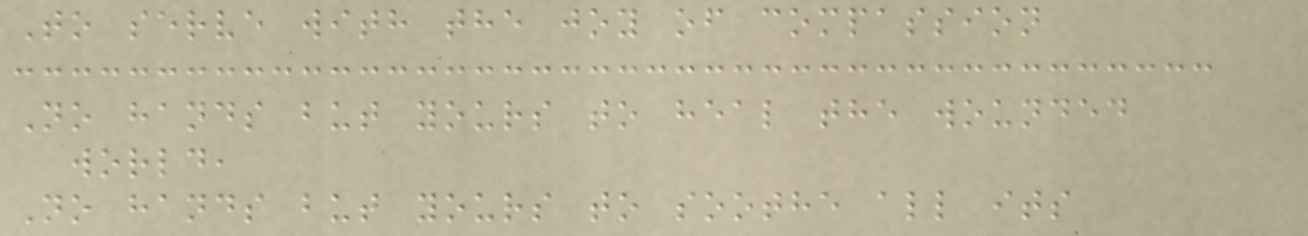To serve with the joy of compassion
No hands but yours to heal the wounded
world,
No hands but yours to soothe all its
